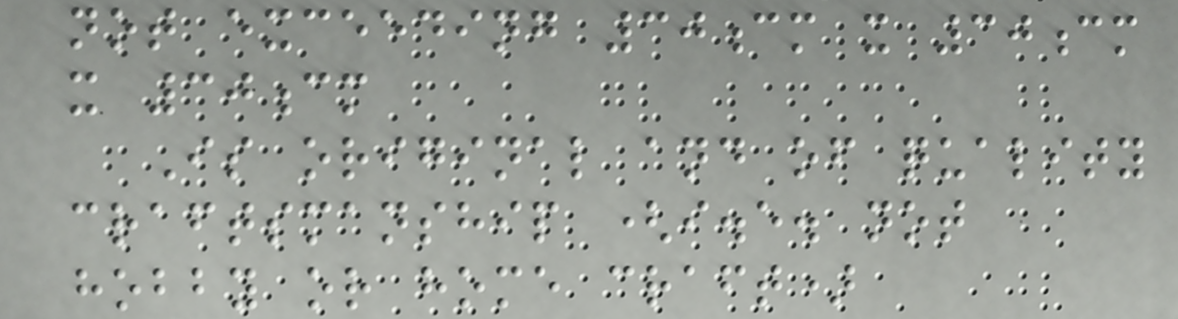not exceeding 30cm x 30cm
x 30cm
Is original and of quality
craftsmanship (i.e. not
hobby or home craft)
